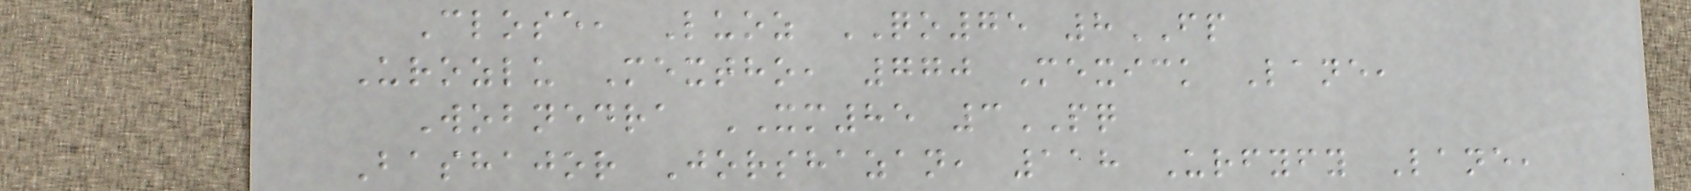Close, Luoz QO75 8FP
Urozlu Mextho, 770 Mexick Lane,
Wobnedra XM85 3PQ
Bashajor Jorshazan, 118 Urfyfy Lane,
